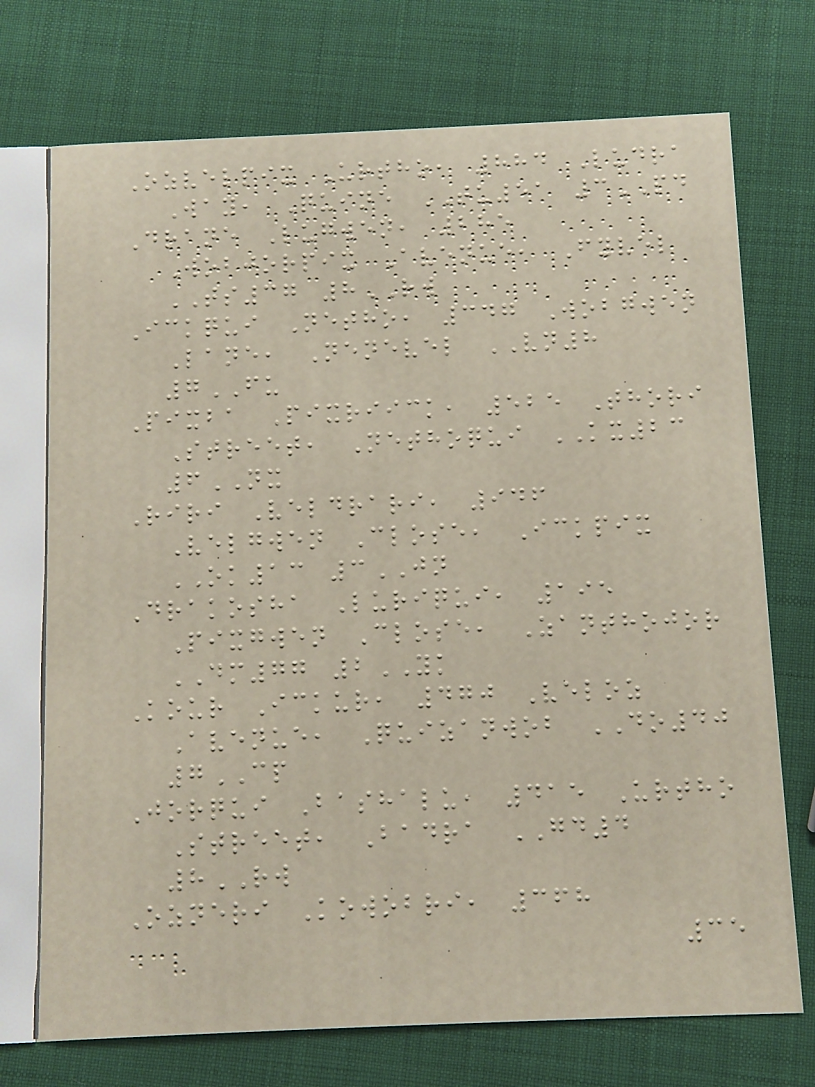Ozvelpix Urtho, 884 Ludra
Way, Quine TU51 3PD
Drane Lugwen, 285
Wobjorpix Avenue, Fyvel
TS37 8RW
Ickqui Netho, 347 Wobgwen
Lane, Nenevel VN8
7FU
Pixba Pixriick, 525 Thori
Street, Nethoqui KX23
6NX
Riri Veldrari, 946
Velgwen Close, Ickpix
OK13 3JN
Drakosha Luriqui, 195
Pixgwen Close, Zanthojor
DM77 2YK
Kour Ickur, 470 Veloz
Avenue, Quizanwob DO40
7CP
Jorqui Bashalu, 415 Urtho
Street, Badra GD4
8RW
Ozneri Kowobri, 368
35
